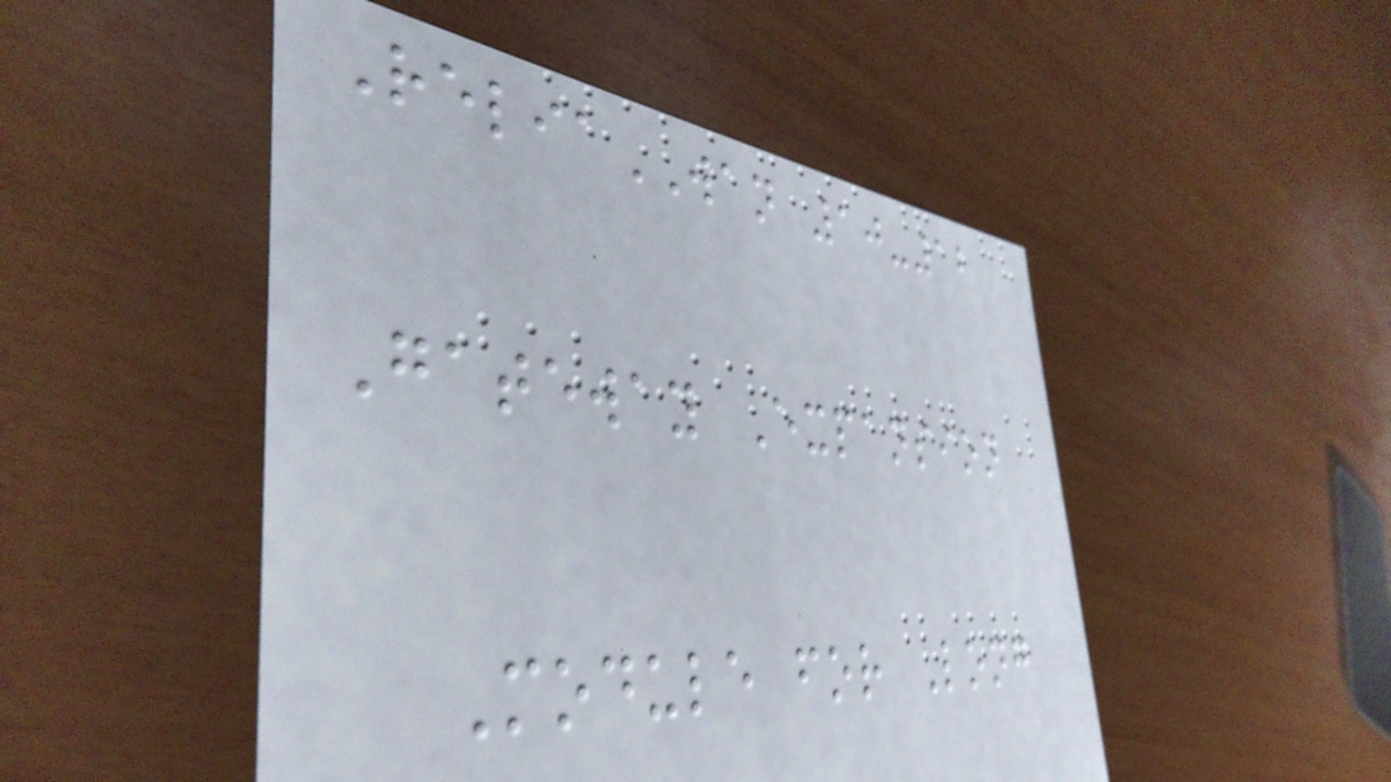ReliaWAN 10-12
Gateway Expansion
Module for Long
